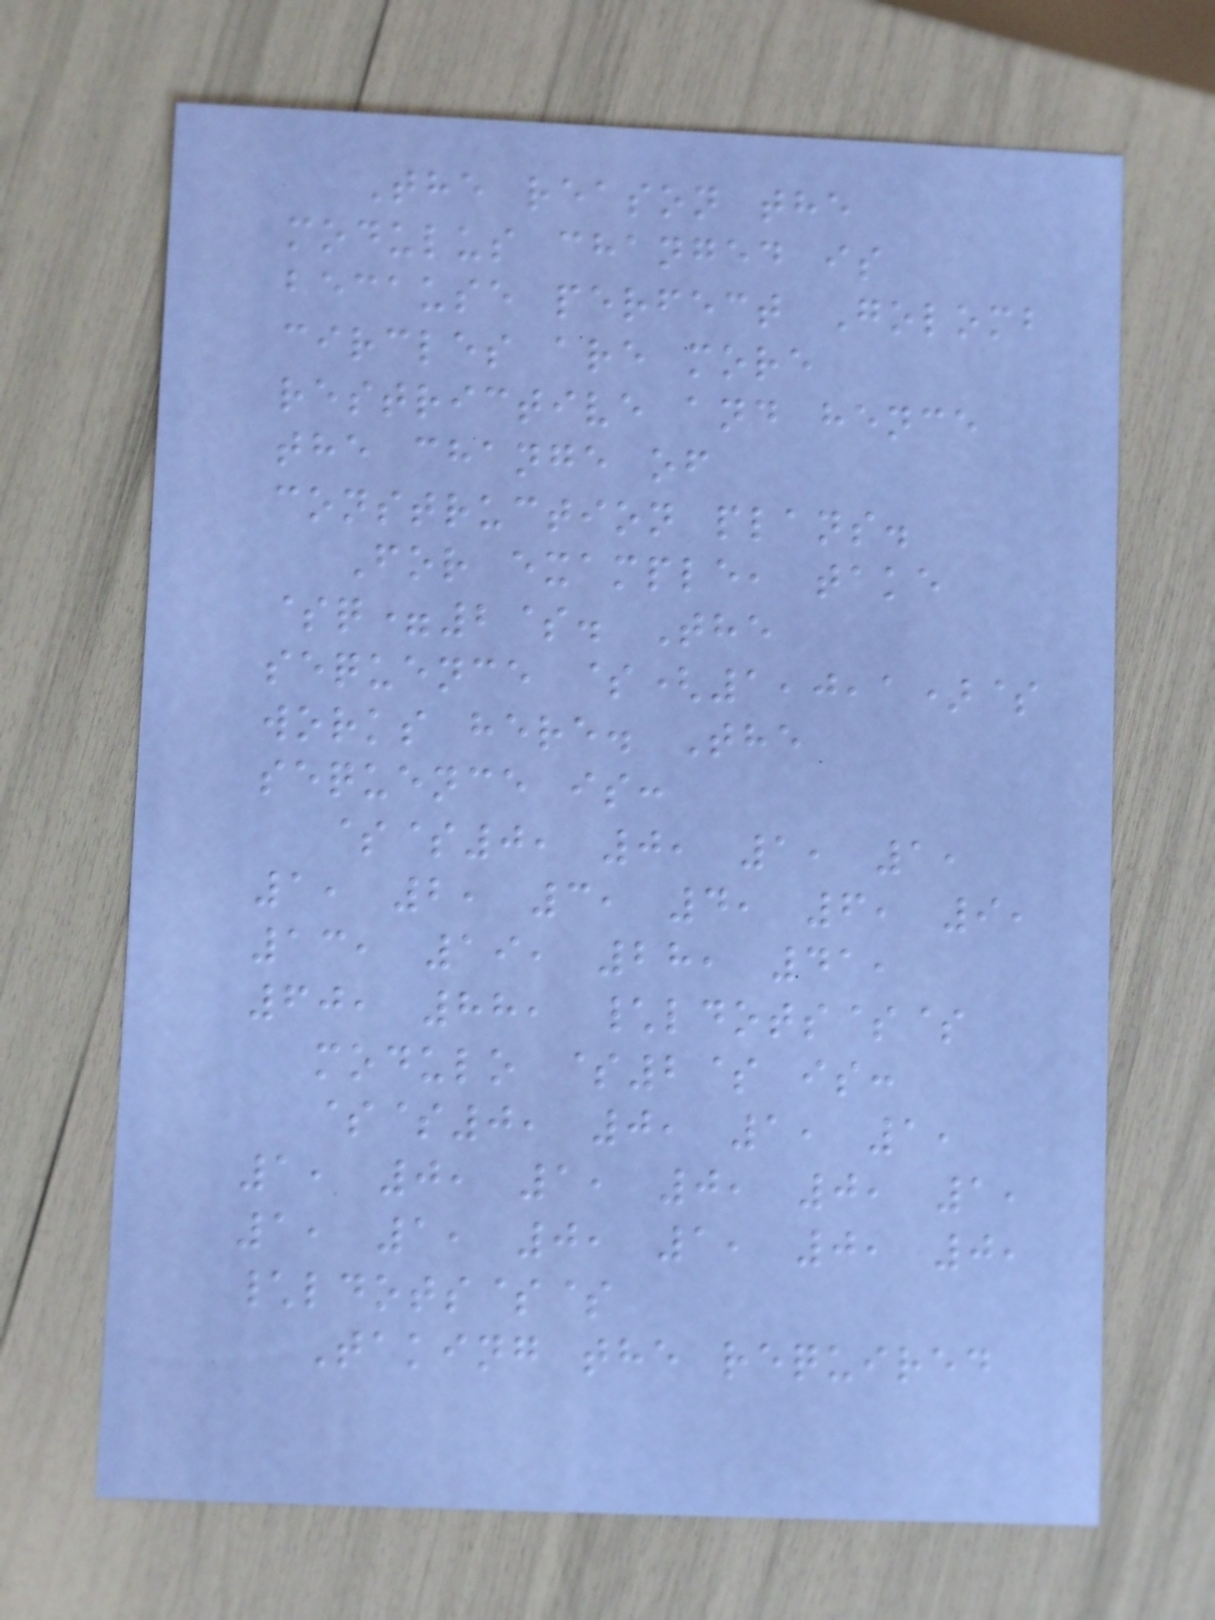The reason the
modulus changed is
because perfect Golomb
circles are more
restrictive and hence
the change of
construction plans.
For example, take
$q=2$. The
sequence $(1,0,1)$
works here. The
sequence is:
$$0, 0, 1, 1,
1, 2, 3, 4, 6, 9,
13, 19, 28, 41,
60, 88, \ldots$$
modulo $2$ is:
$$0, 0, 1, 1,
1, 0, 1, 0, 0, 1,
1, 1, 0, 1, 0, 0,
\ldots$$
Taking the required
